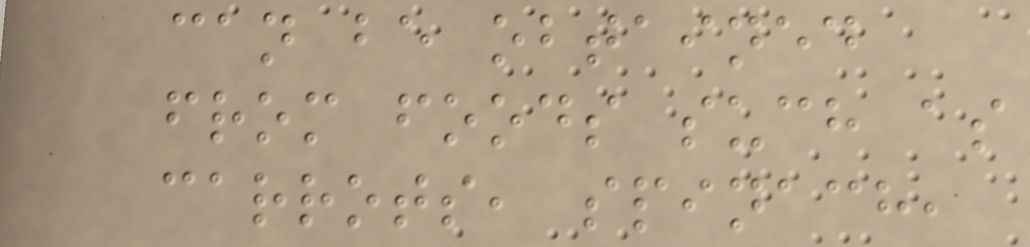can be obtained
from foods such as
carrots, spinach,
